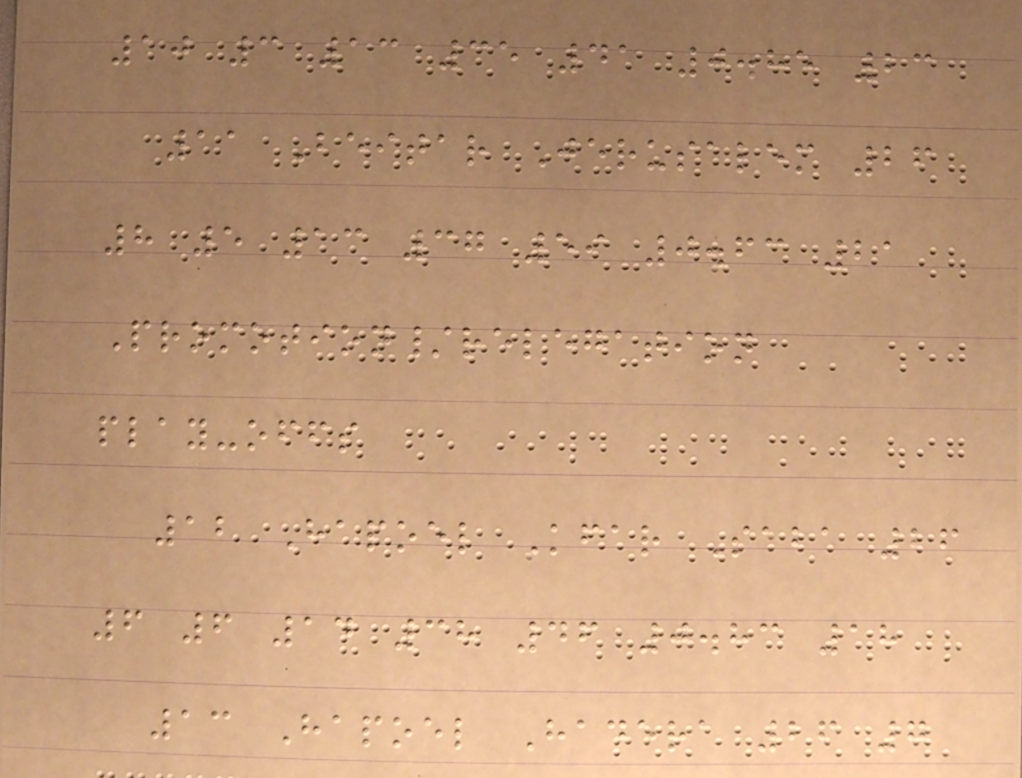10 3 13 35 41 0.85 23
11 Beitar Jerusalem 26
8 5 13 37 59 0.63 21
Promotion/relegation
play-offs
12 Hapoel Kfar Saba 26
6 6 14 38 46 0.83 18
13 Hapoel Hadera 26 7
